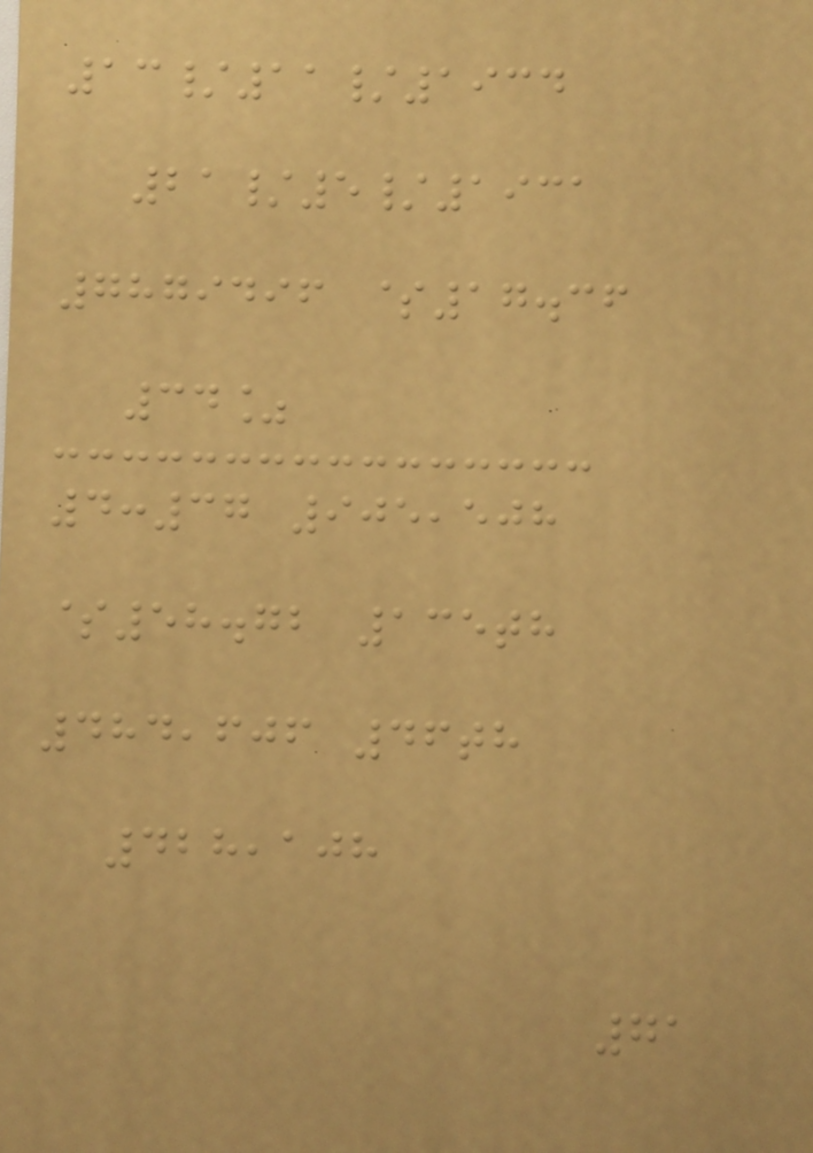13/11/1934
21/5/1931
7879496 $17.36
34%
4:37 905,508
$58.72 135th
484,606 46th
428,108
71
